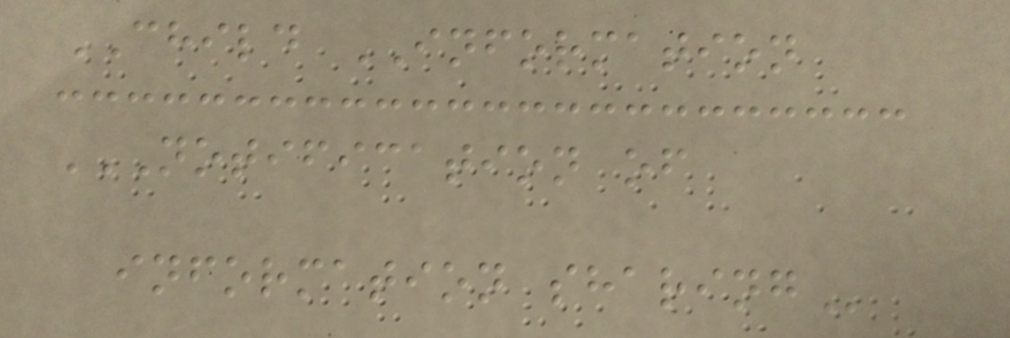CHILD INFORMATION
NOTIFICATION OF
INFORMATION SHARING
